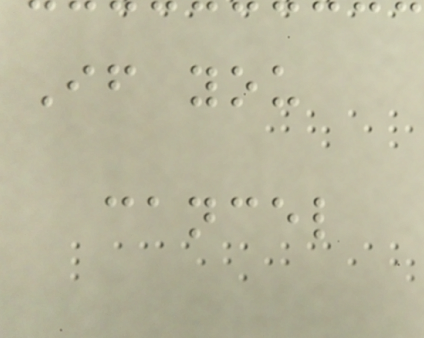If you
cancel
